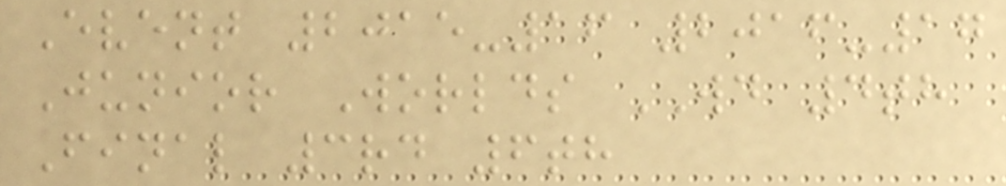Event 2015-16 2016-17
Junior Worlds WD 4th
Final 3rd 6th
